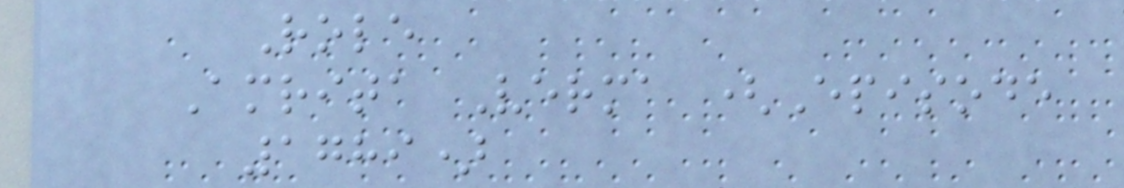Role
Amrita Verma (Episode
1789)
